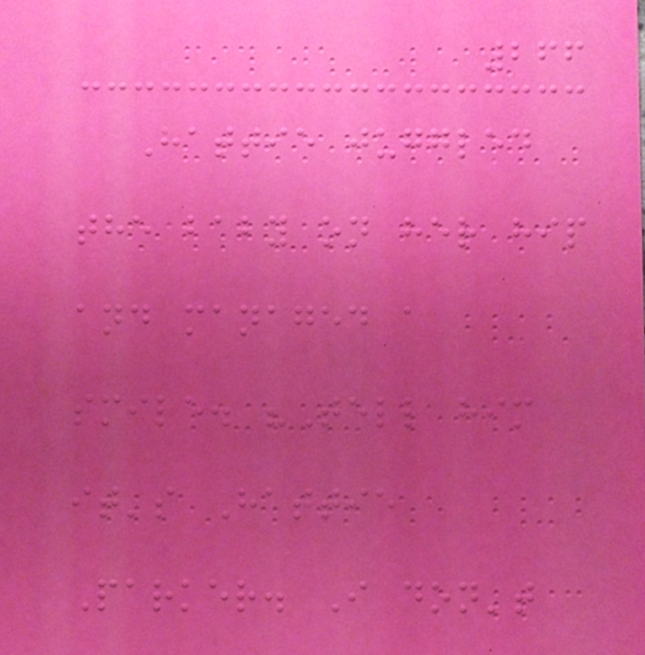266
Hattie juggled
the baby on her hip
and managed a
smile. "Tell him
it's Hattie
Parker. I don't
